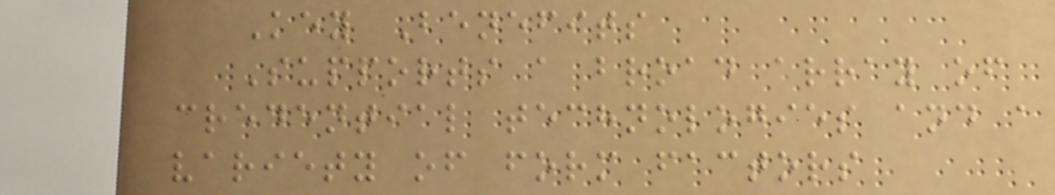Key Benefits
Supports a broad array of
credential technologies and a
variety of form factors
